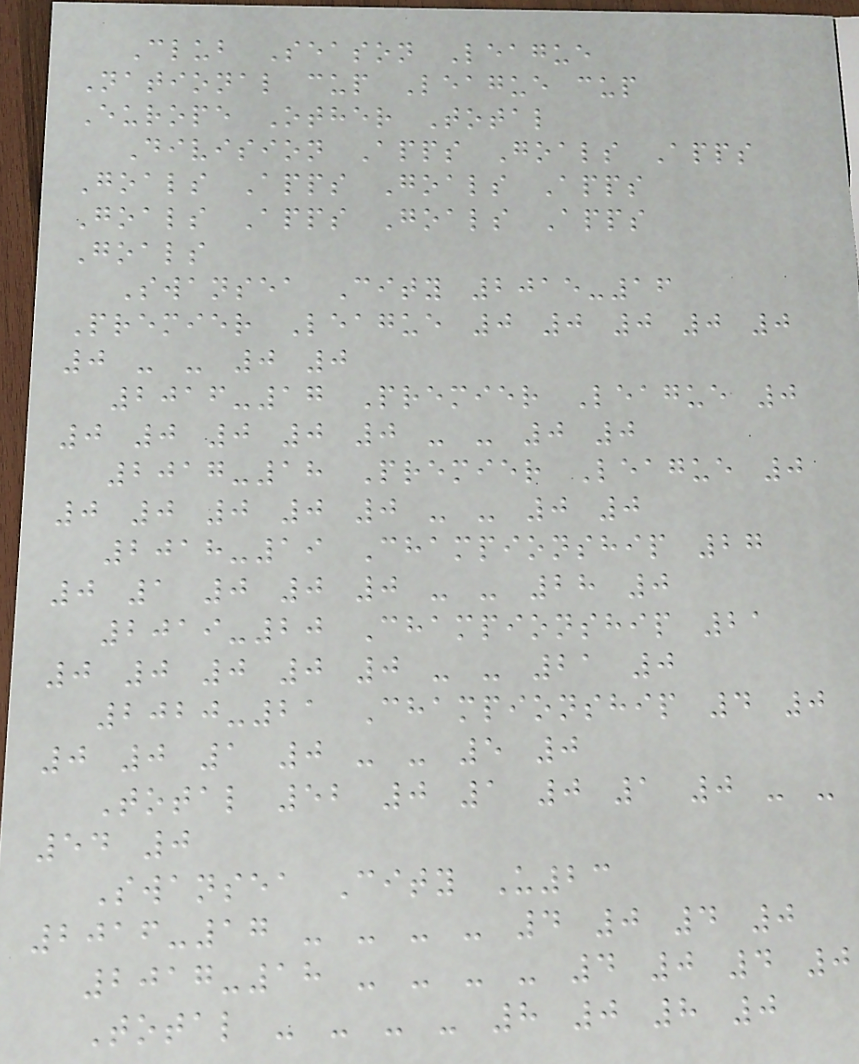Club Season League
National cup League cup
Europe Other Total
Division Apps Goals Apps
Goals Apps Goals Apps
Goals Apps Goals Apps
Goals
Swansea City 2015-16
Premier League 0 0 0 0 0
0 - - 0 0
2016-17 Premier League 0
0 0 0 0 0 - - 0 0
2017-18 Premier League 0
0 0 0 0 0 - - 0 0
2018-19 Championship 27
0 1 0 0 0 - - 28 0
2019-20 Championship 21
0 0 0 0 0 - - 21 0
2020-21 Championship 4 0
0 0 1 0 - - 5 0
Total 52 0 1 0 1 0 - -
54 0
Swansea City U23
2016-17 - - - - 4 0 4 0
2017-18 - - - - 4 0 4 0
Total - - - - 8 0 8 0
